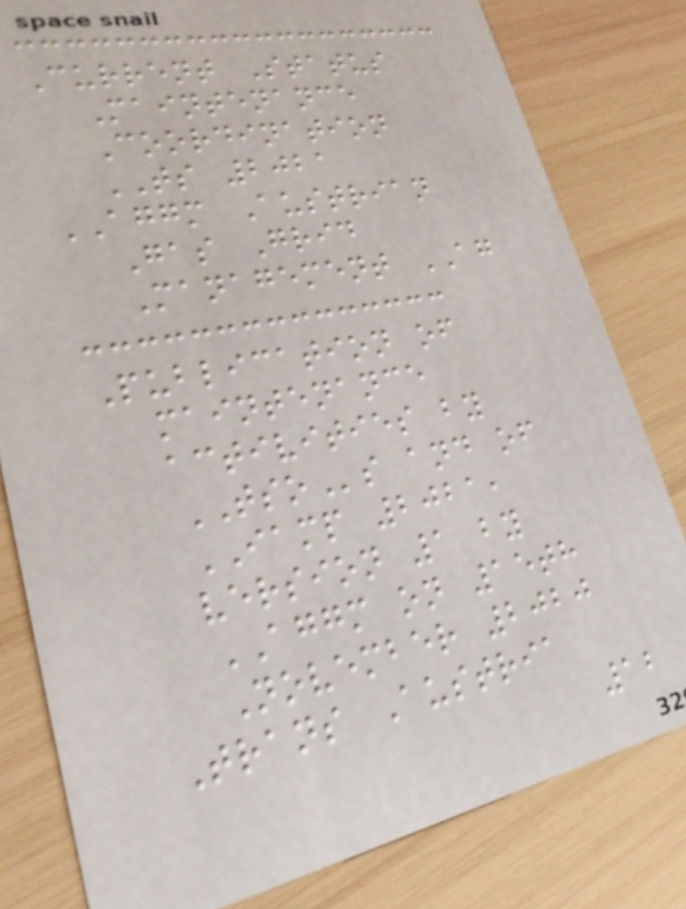Current Status
Maintenance
Coordination
TS 2021
AGGM Austrian
Gas Grid
Management AG
Publication of
maintenance
activities by
TSOs and of
IAMP 2021,
version 1 by
AGGM on 15th
November 2020
Trans Austria
12
